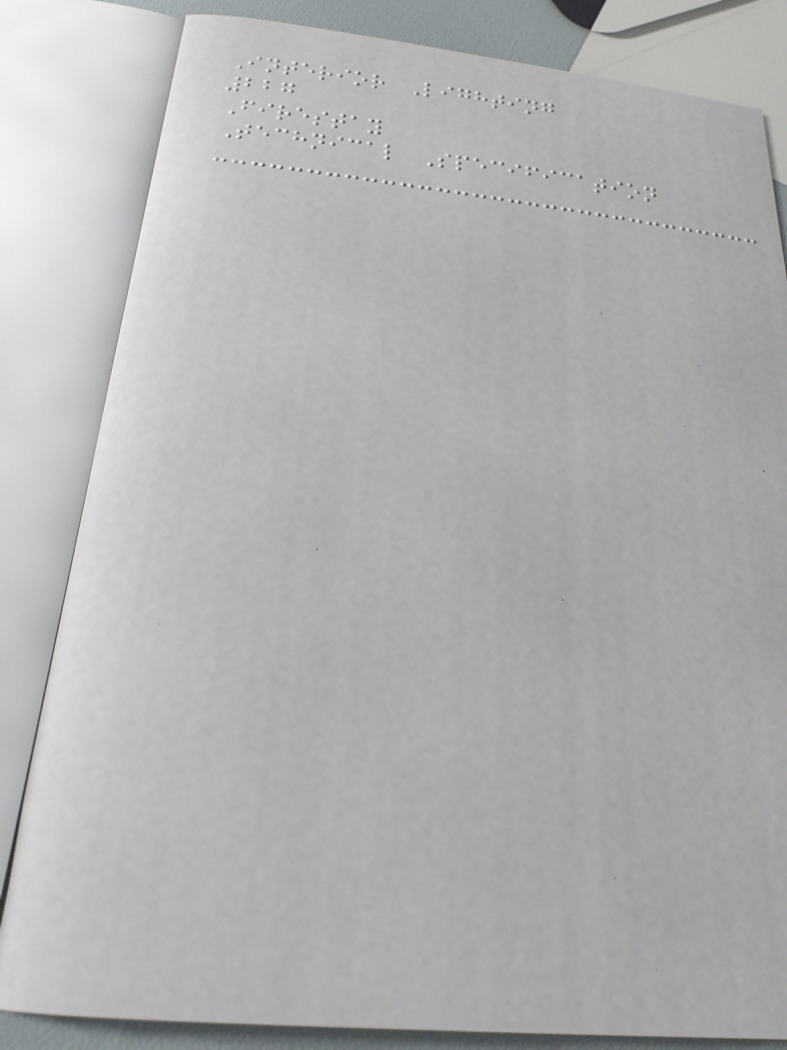Interior Lighting
227
Firestay
Technical Specification
